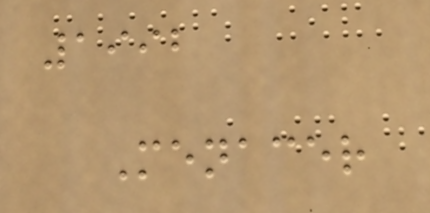1992
Menacer
